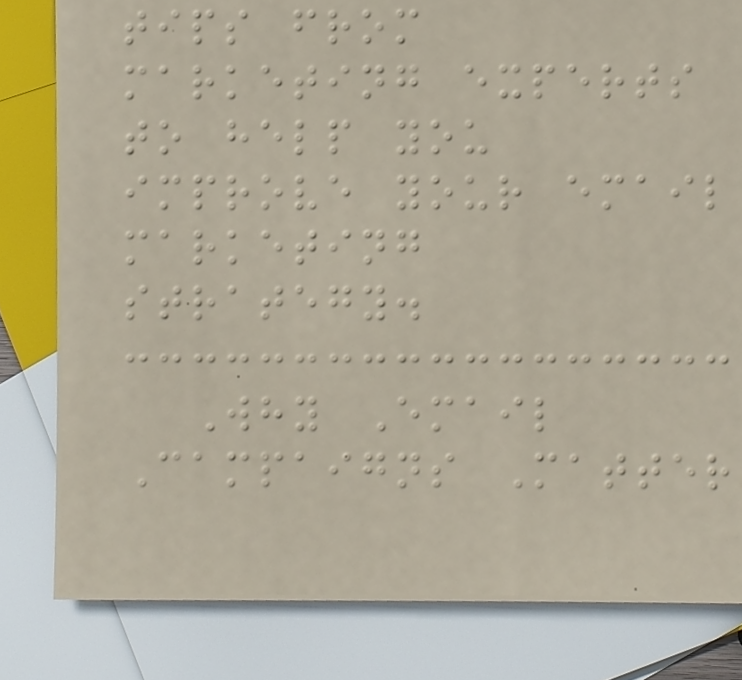tips from
marketing experts
to help you
improve your email
marketing
strategy.
Why Email
Campaigns Matter
